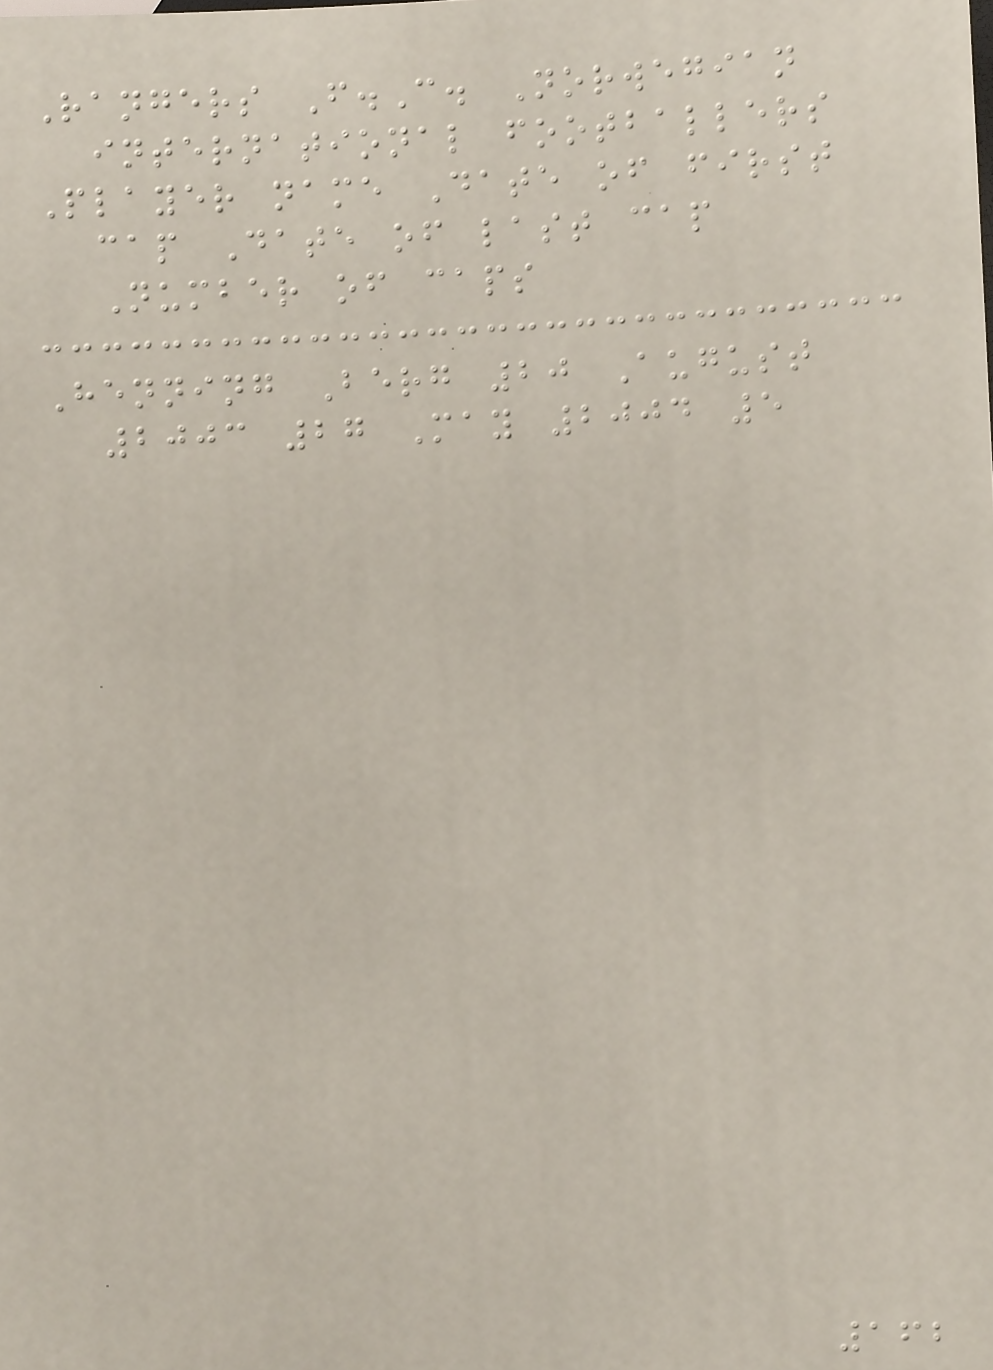Rangers F.C. Norwegian
international footballers
Player name Date of first
cap Date of last cap
Number of caps
Henning Berg 20 August
2003 27 May 2004 5
162
